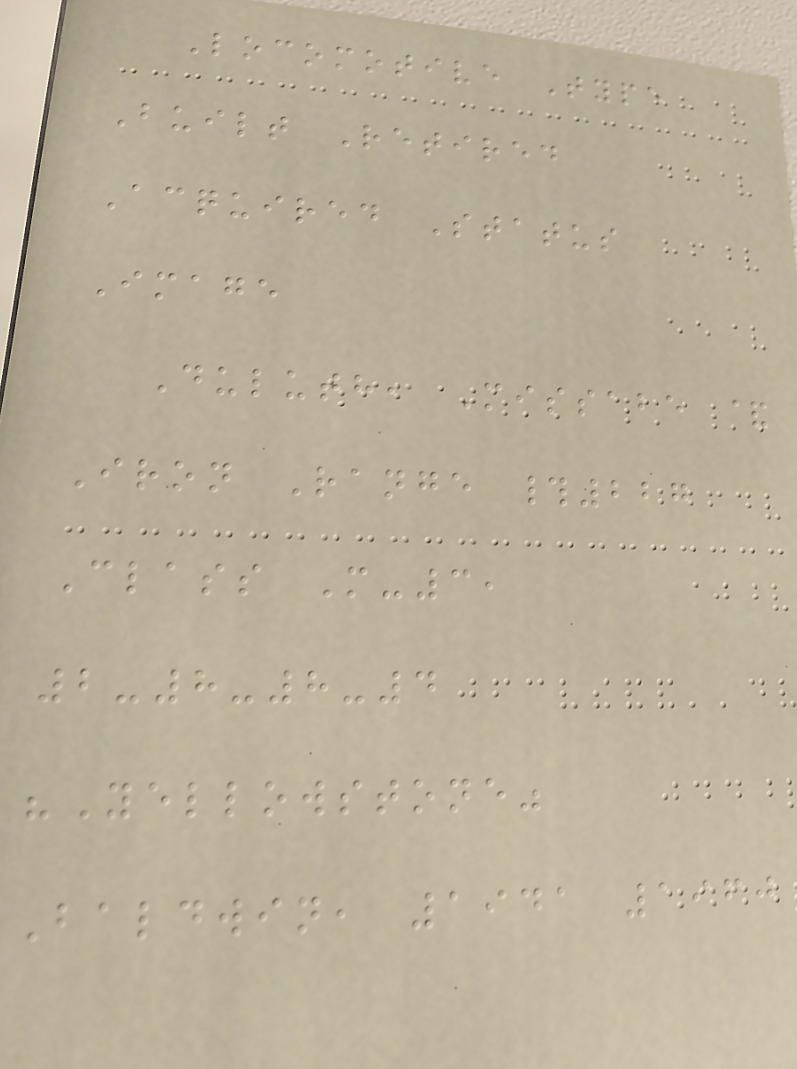Locomotive Type
Built Retired
Acquired Status
Image
Duluth, Missabe &
Iron Range #227
Class M-3,
2-8-8-4
"Yellowstone"
Baldwin, 1941 1960
